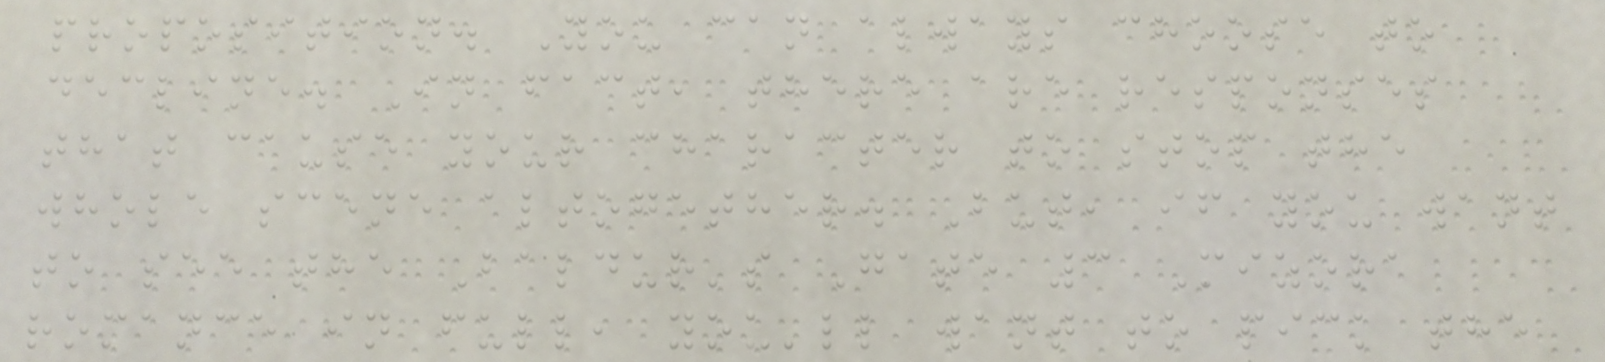proposition. You can always choose to
decline. In fact, there are responses
that cause your character to stop the
whole scene altogether. But, if you want
to see the Baldur's Gate 3 Mizora
romance in full, you'll want to pick the
